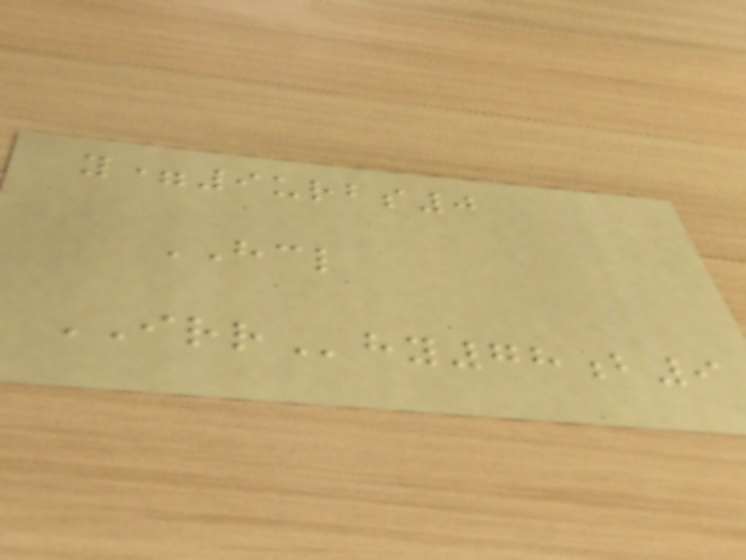y=9urbs0
HCL
IRRhy78b9
